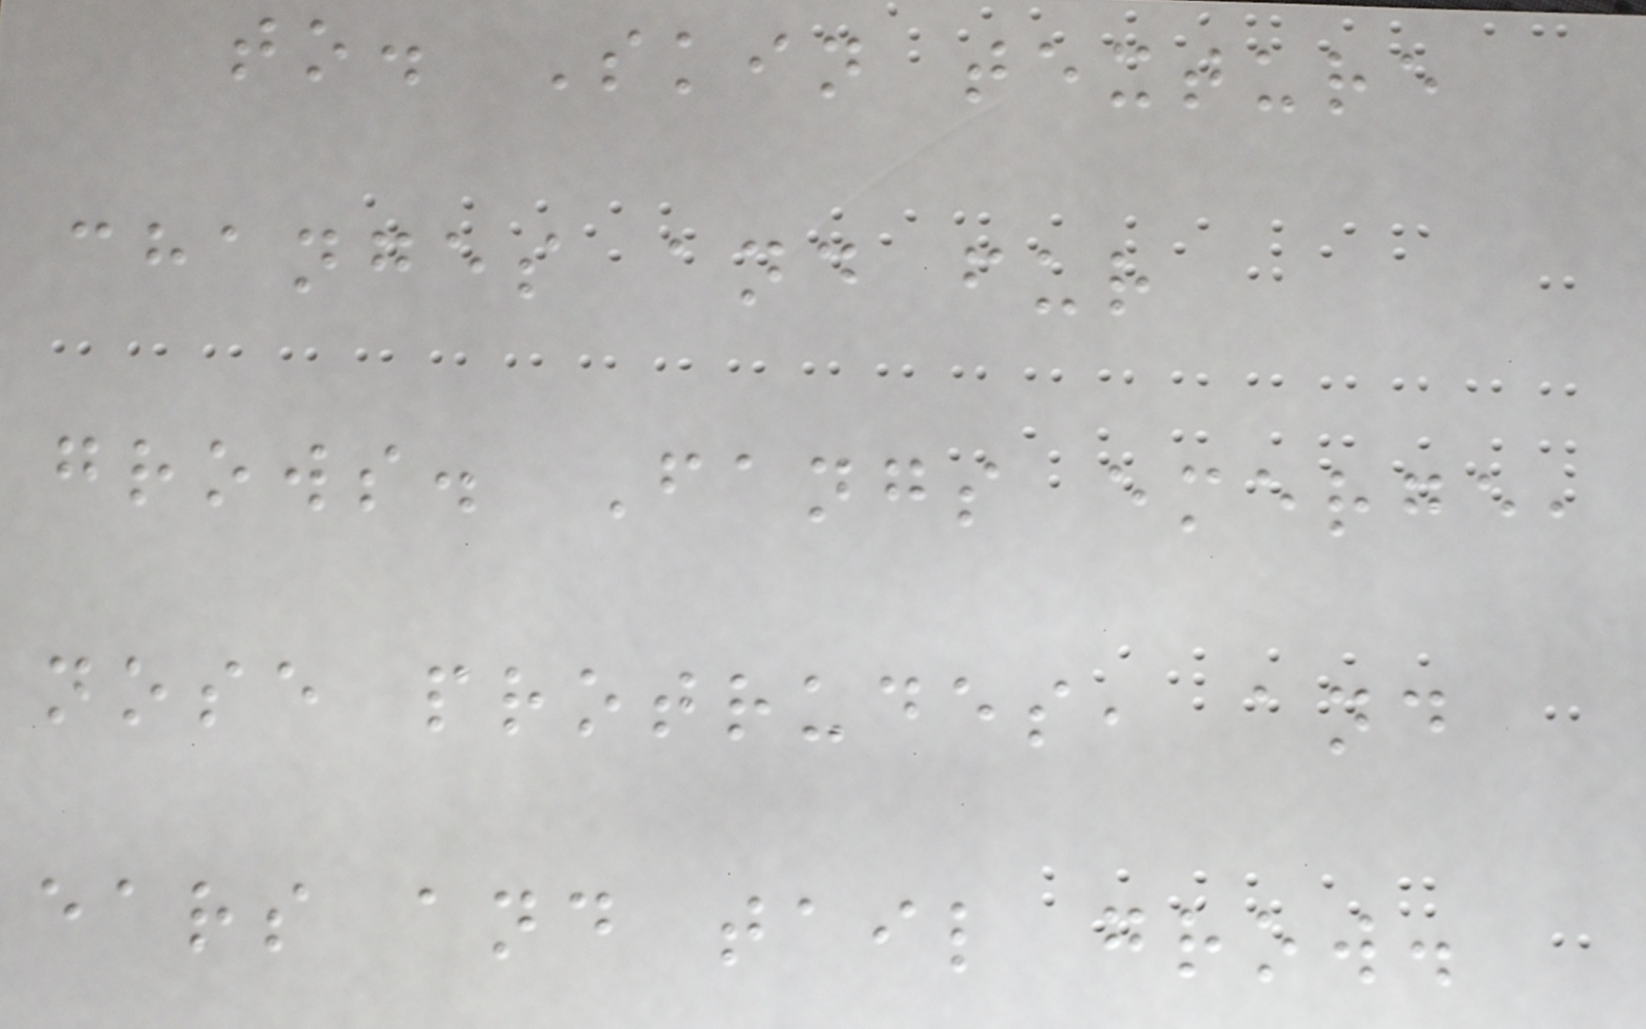to. Skin texture
changes and fur
grows. Fangs emerge,
nose protrudes, and
ears and tail grow.
